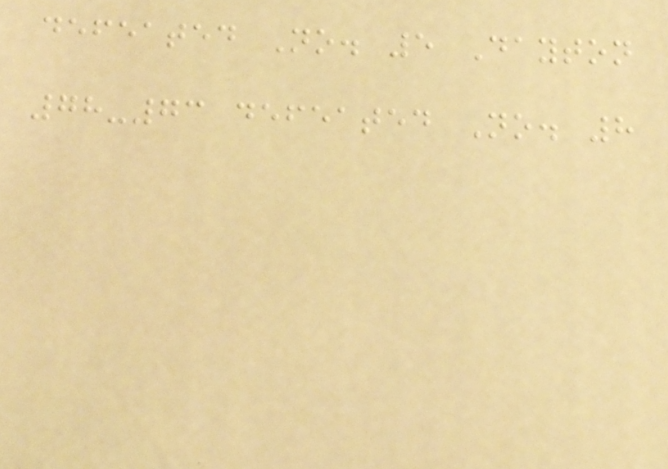defeated No. 5 Dayton
78-73 defeated No. 8
